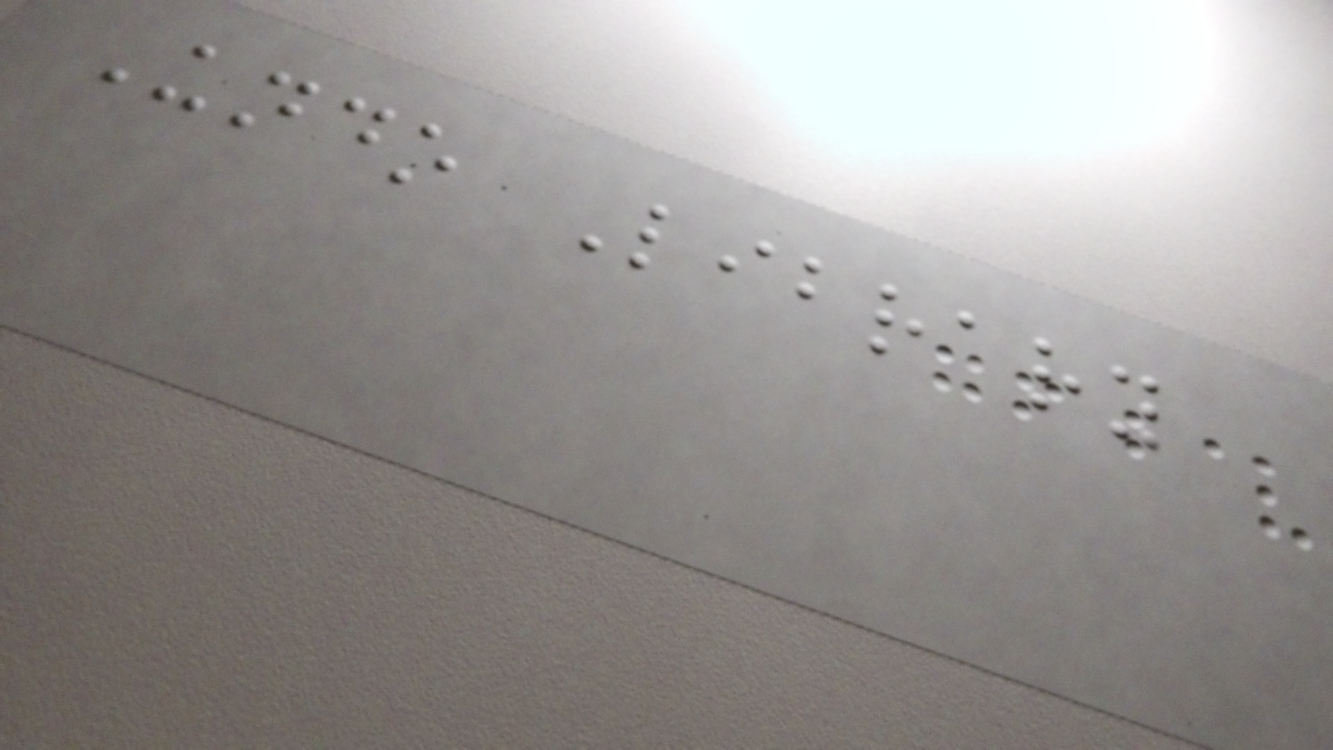Undo Library
